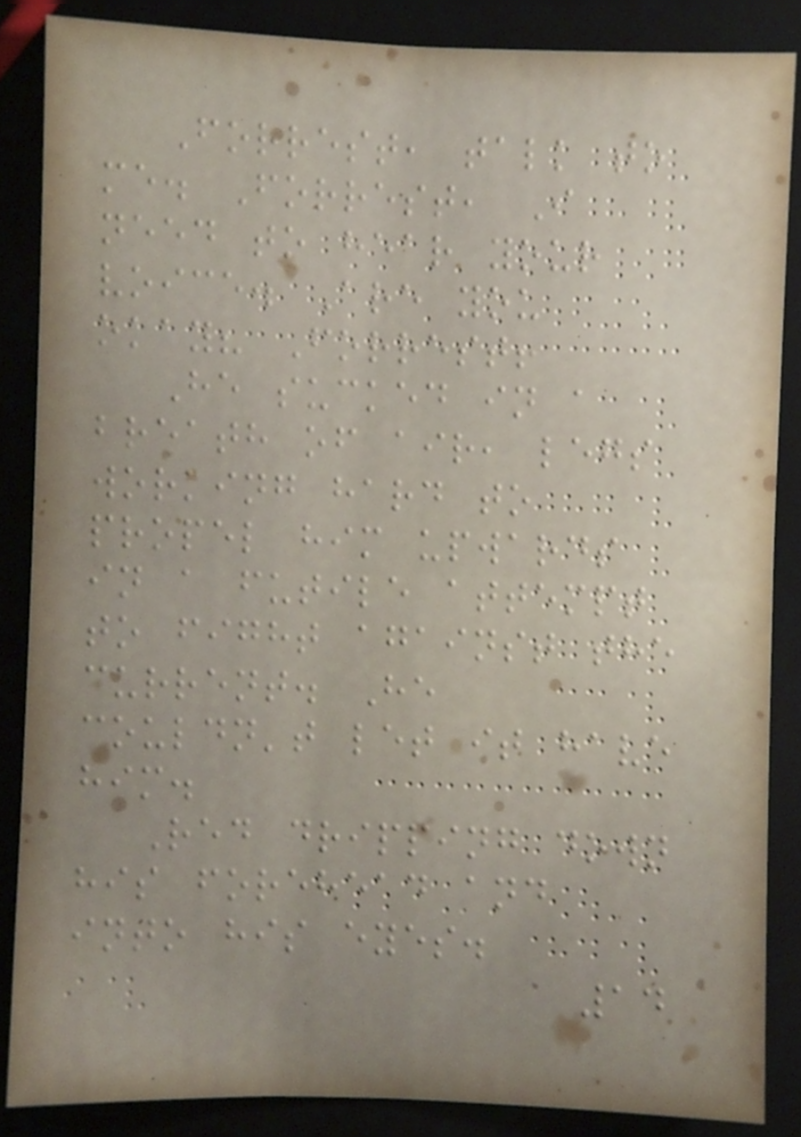Forrest, talk to
me. Forrest, I
need to hear your
voice. Are you
okay? Forrest!
He sucked in a
breath of air, legs
working hard to
propel him upwards
in a futile attempt
to fight against the
current. He
couldn't let it have
him.
Red dripping down
his forehead and
into his eyes.
14
